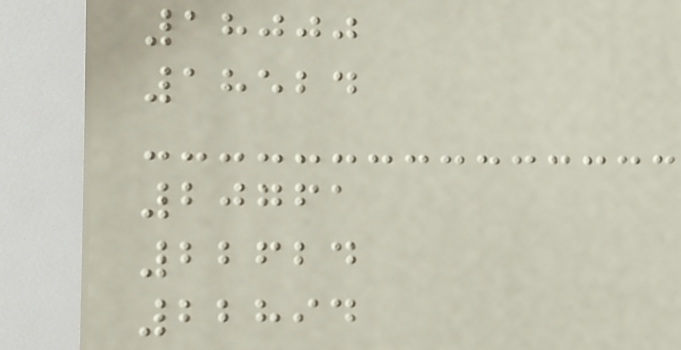18000
18524
20761
22624
22894
